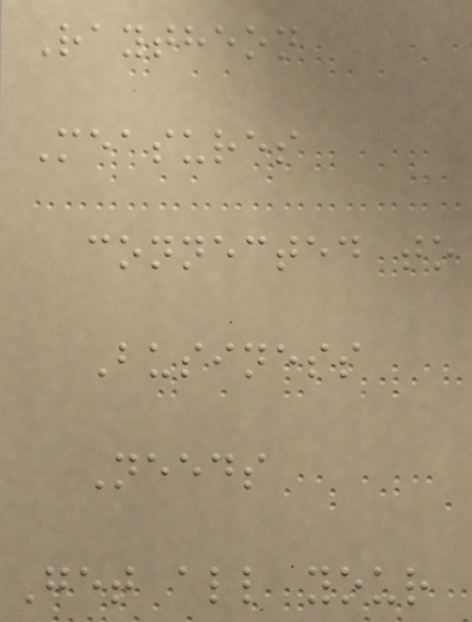Raytheon
Measures
connected to
Business
Needs
Get all your
